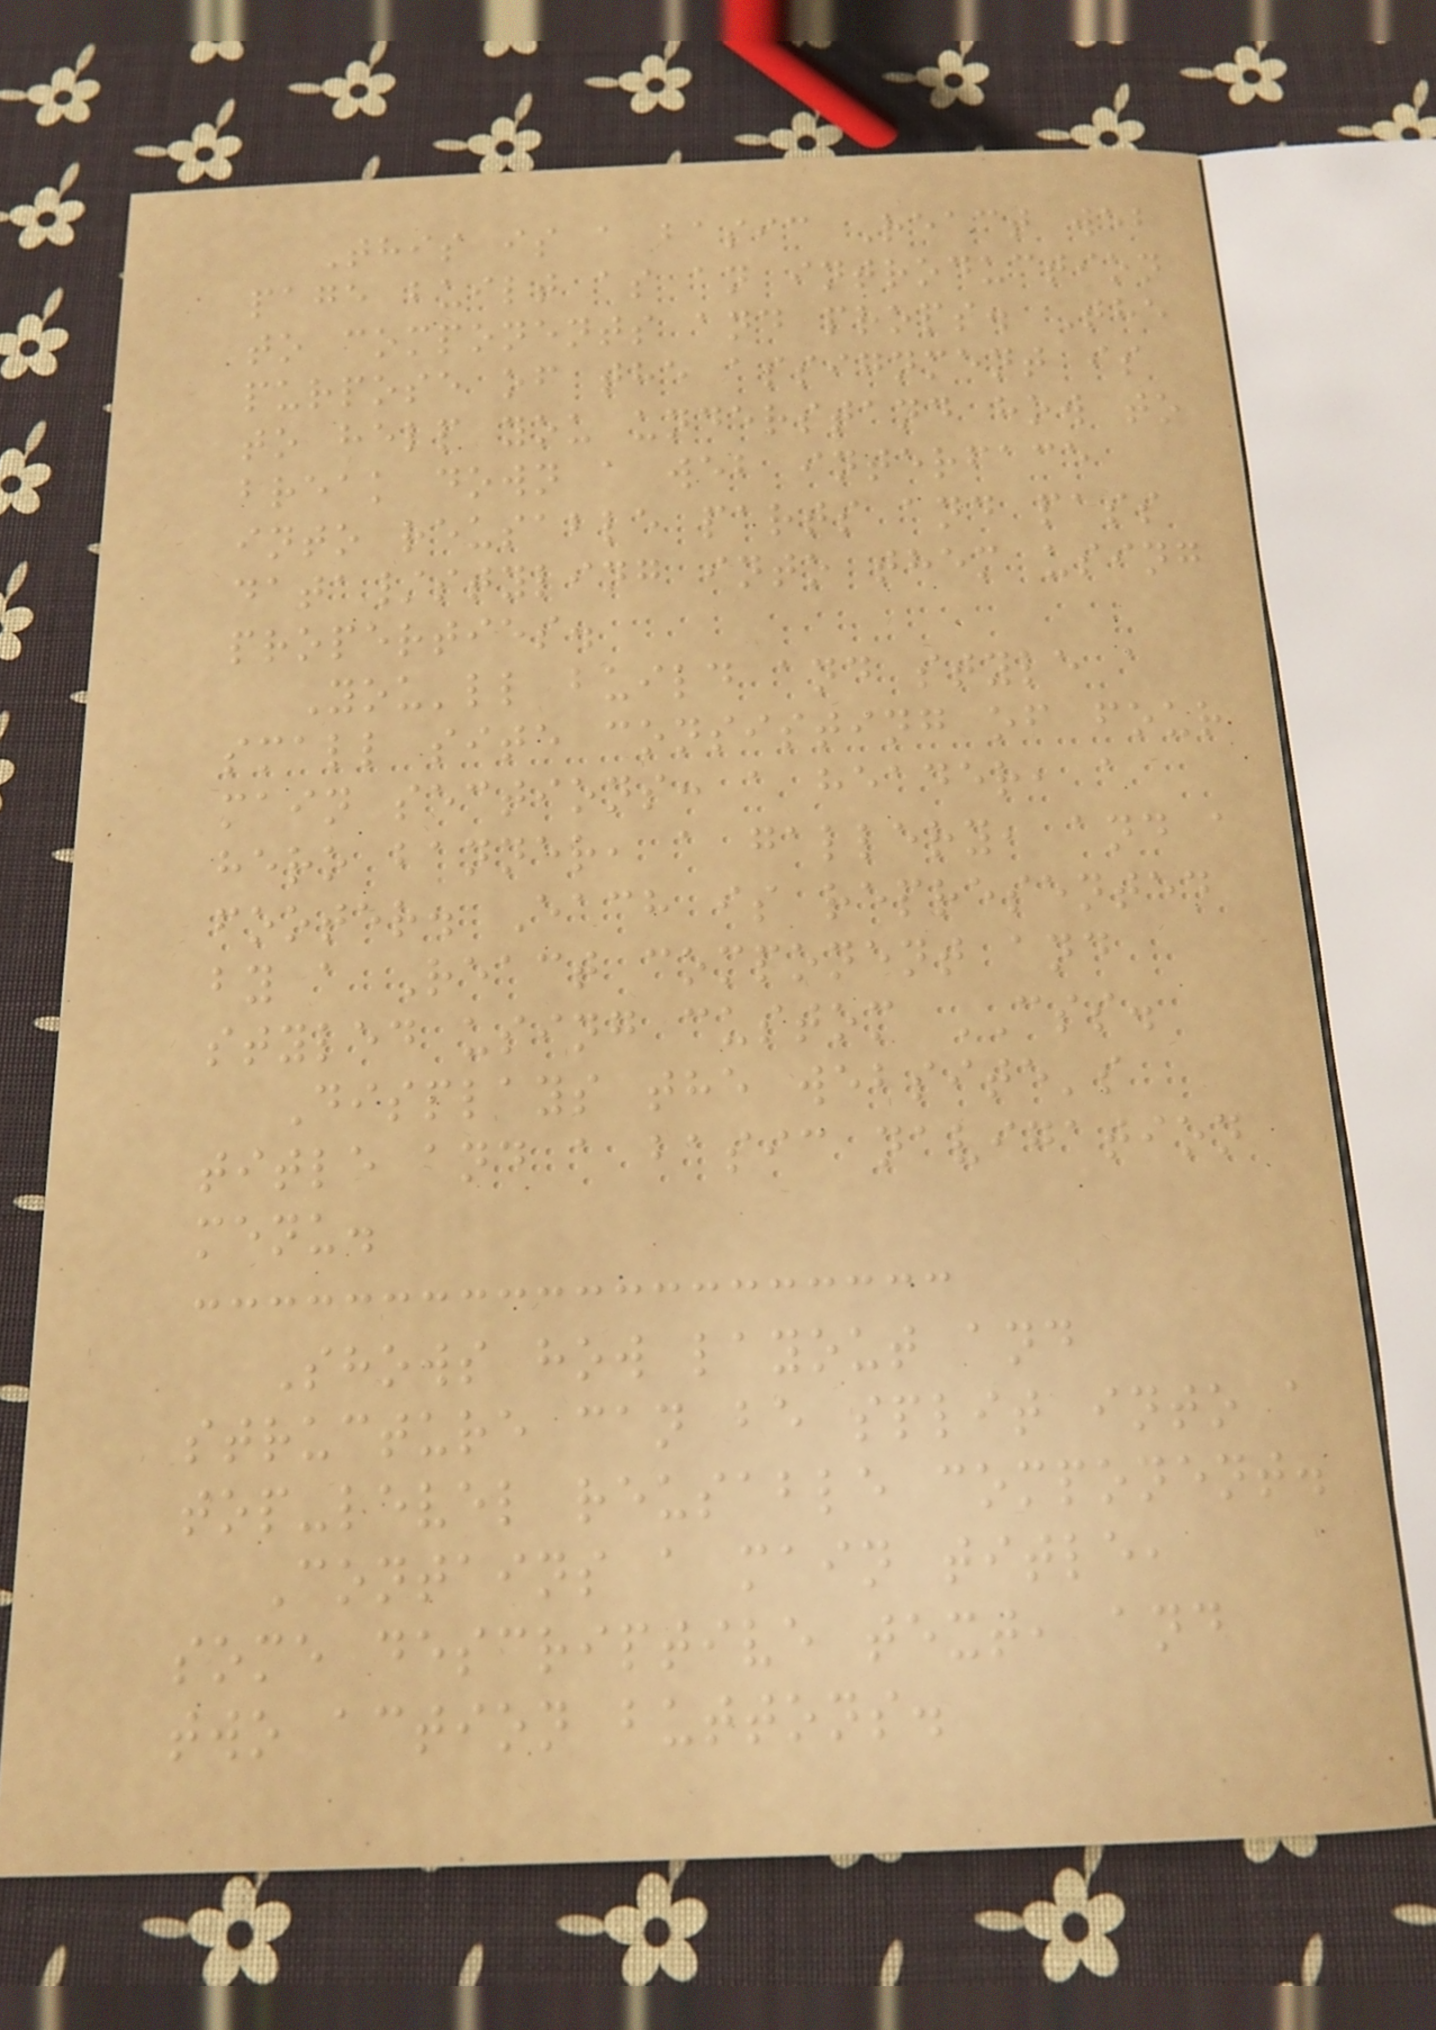This is a basic React web
page built as an introduction
to components and props. The
purpose of the assignment is
to help you understand how to
break down a web interface
into reusable parts and pass
data/styling into them using
properties.
You'll build and style a
small site consisting of four
main sections: a header, a
hero banner, a gallery, and a
footer. Each is represented
by a React component and
styled using custom CSS.
Displays the website's
title and a basic navigation
menu.
Shows how layout and
structure can be split into a
top-level reusable component.
Contains a main title,
some descriptive text, and
two action buttons.
